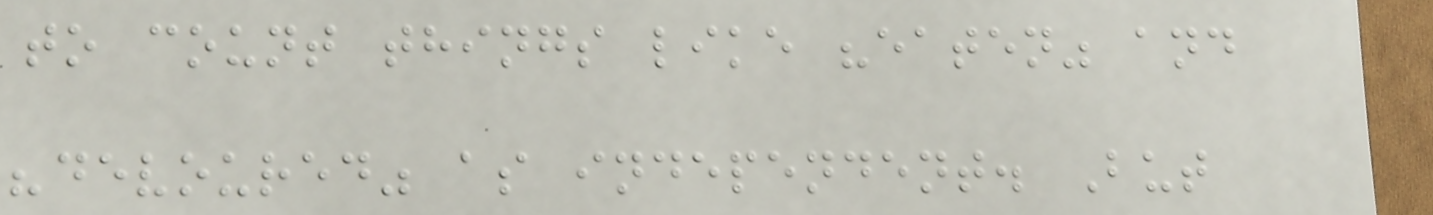to count things like "eaten" and
"devoured" as independent. But
